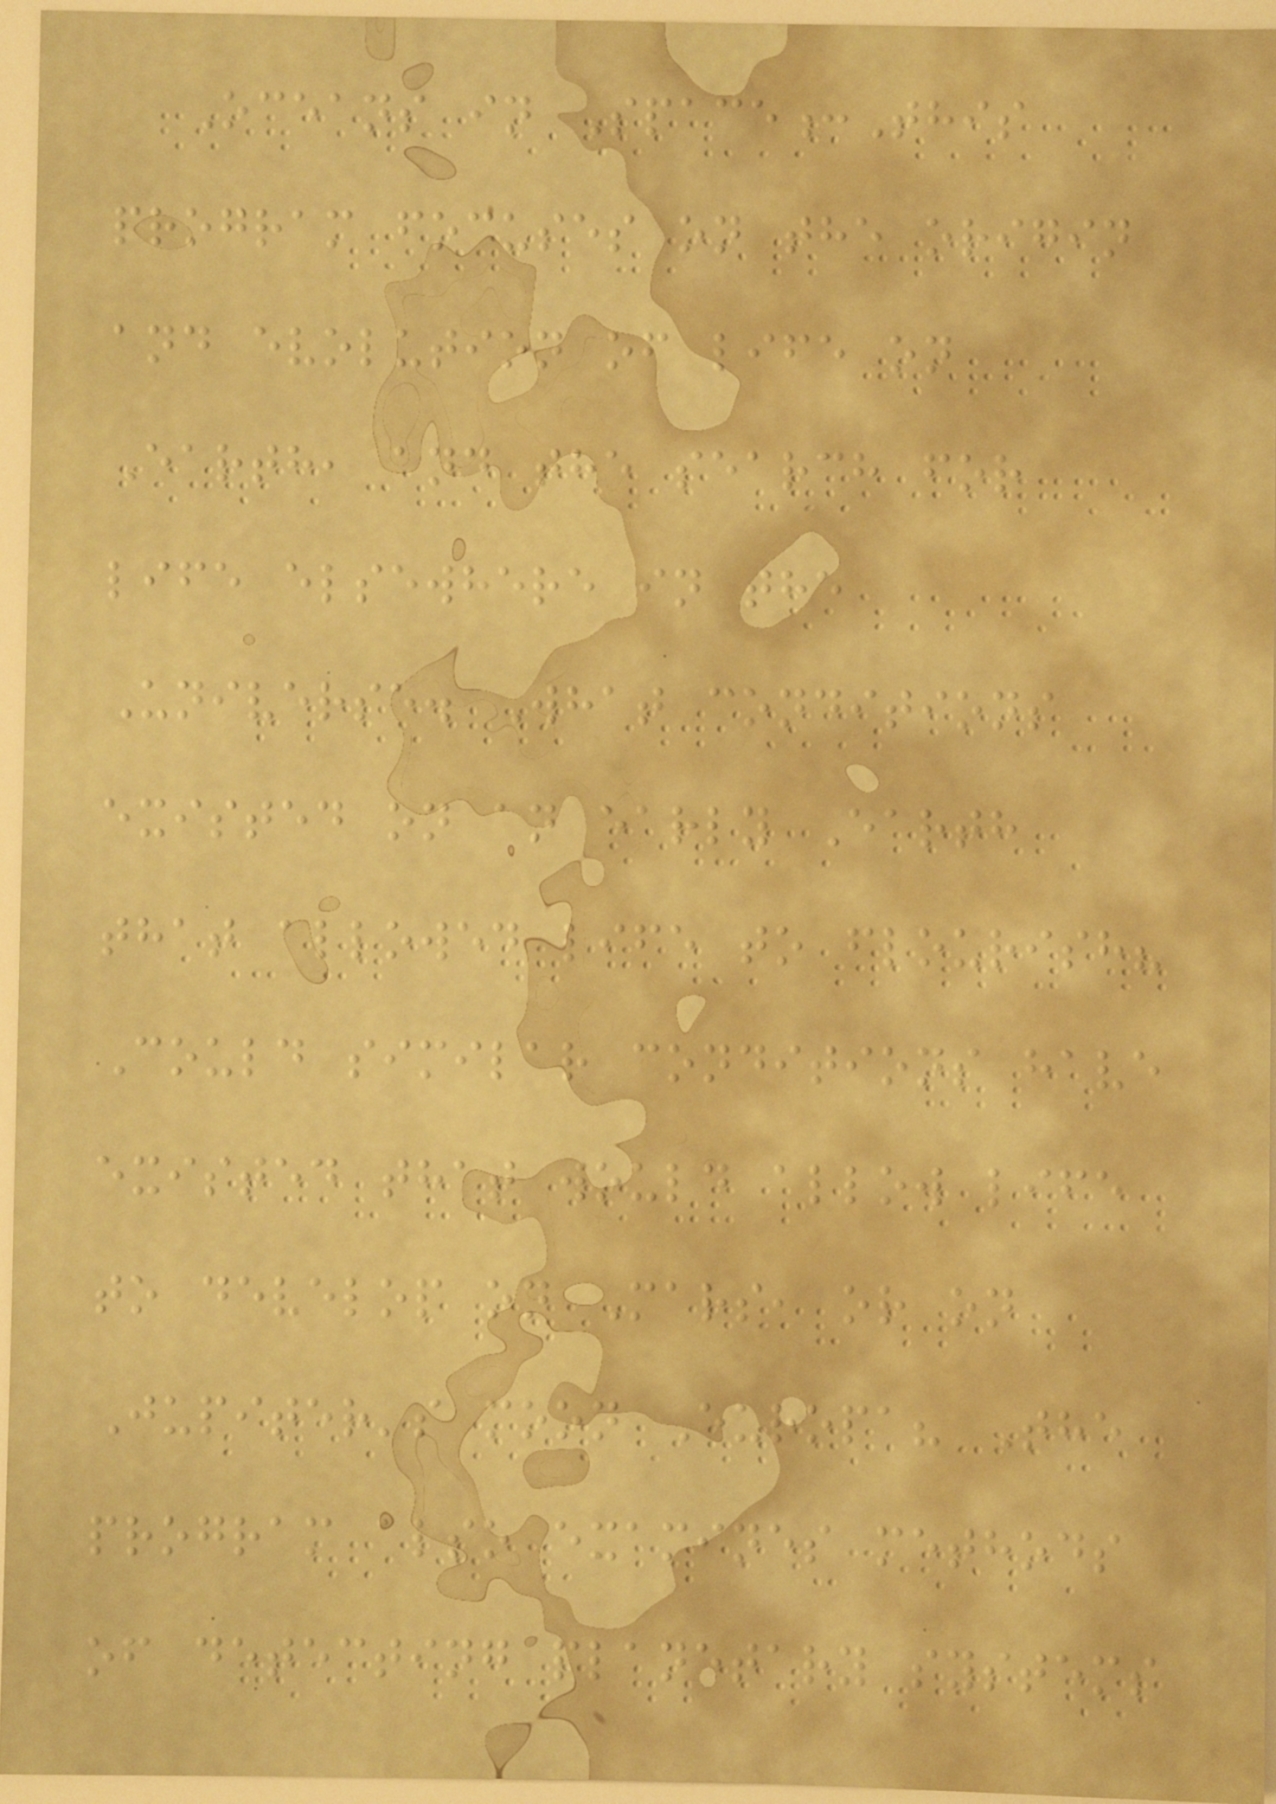Oceans in Space:This
program focuses on the origin
and evolution of life on
Earth, and the search for
life elsewhere in the
Universe. What conditions
existed on an early Earth
that allowed life to flourish?
Could similar conditions have
existed that would allow life
to develop on Mars, or on
Jupiter's moon Europa? The
program also examines methods
of detecting planetary systems
